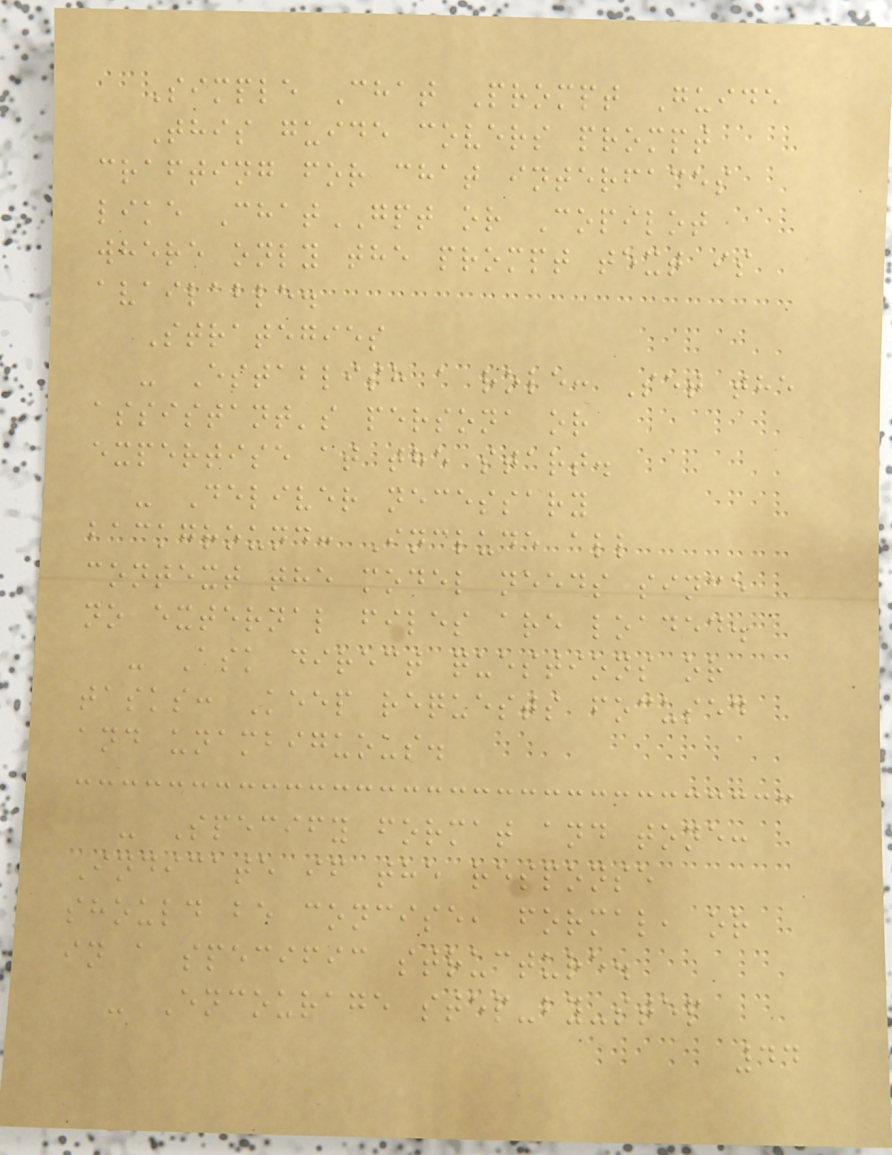Simple Chat Prompt Guide
This guide covers prompt
crafting for chat interfaces
like ChatGPT or Copilot
where only the prompt text is
available.
Strategies
- Establish a role: Set the
assistant's persona or
expertise at the start.
- Deliver necessary
background: Include all
context the model needs since
no external files are loaded.
- Ask direct questions or
tasks: Keep requests focused
and unambiguous.
- Specify format and tone:
Indicate if the response
should be concise, formal, or
in a specific structure.
- Encourage step-by-step
44
